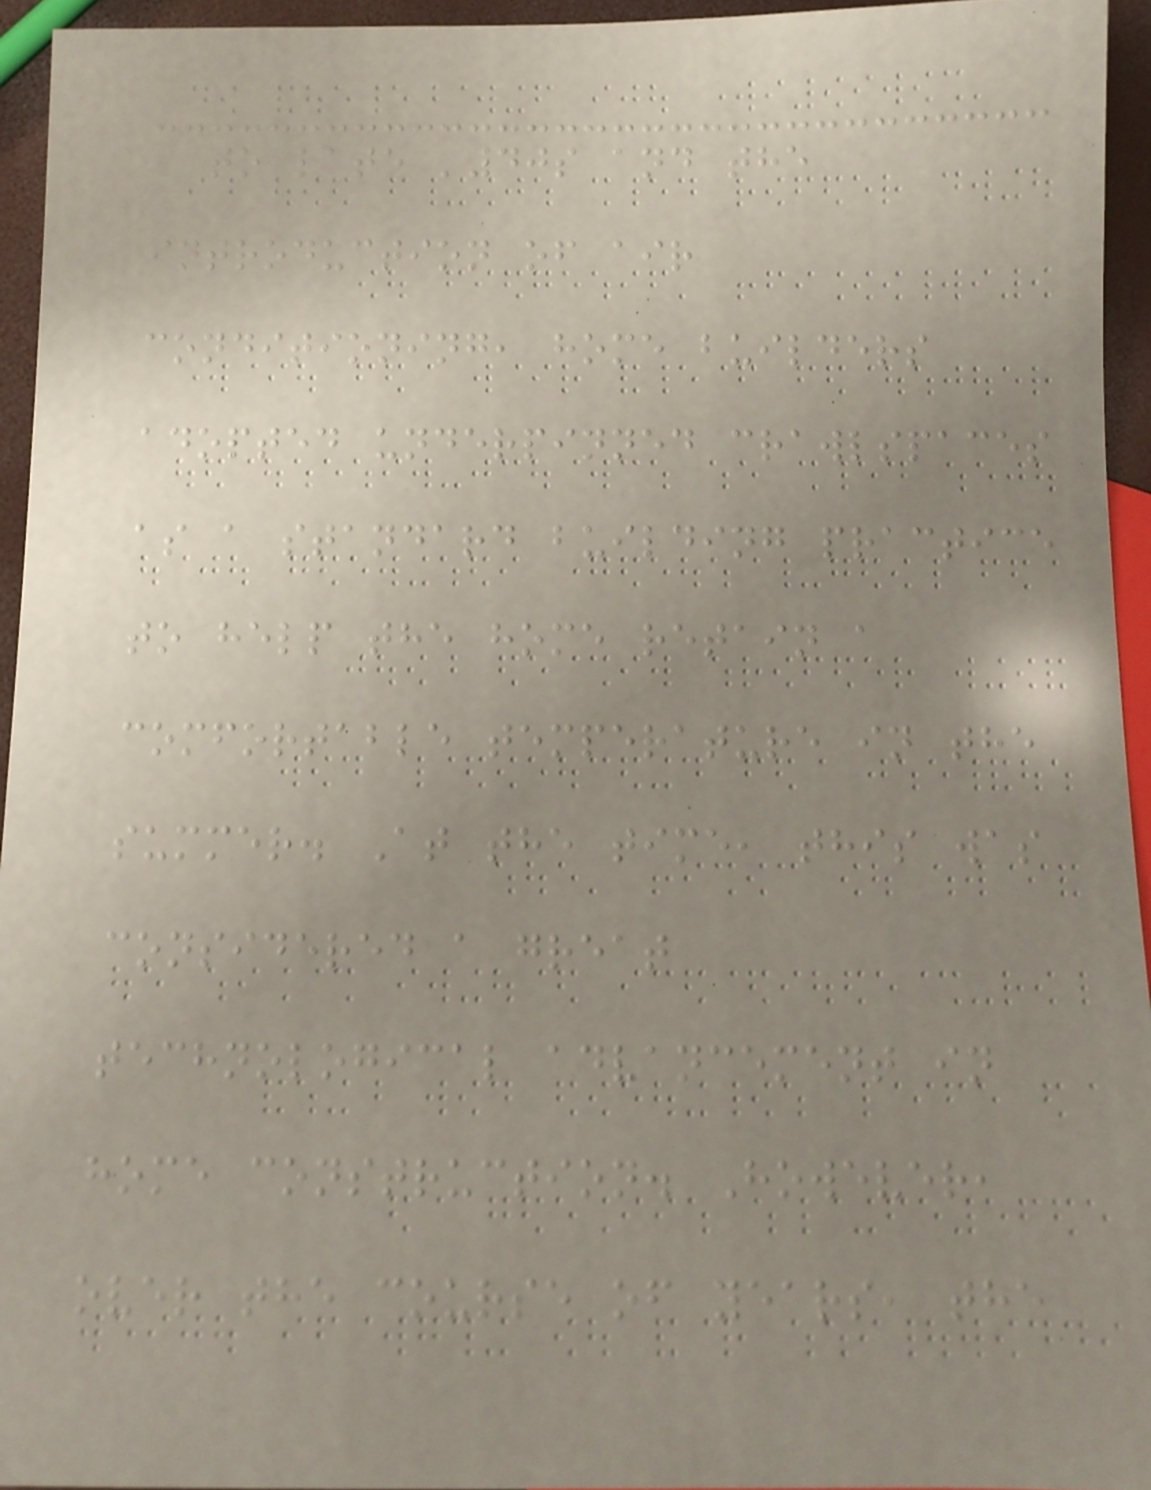to late '40s and the
introduction of air
conditioning, home builders
adopted underpinned crawlspaces
as a standard building practice
to help the home retain a
comfortable temperature in the
summer. At the time, this was
considered a great
technological advancement in
home construction. However,
over the course of years, the
